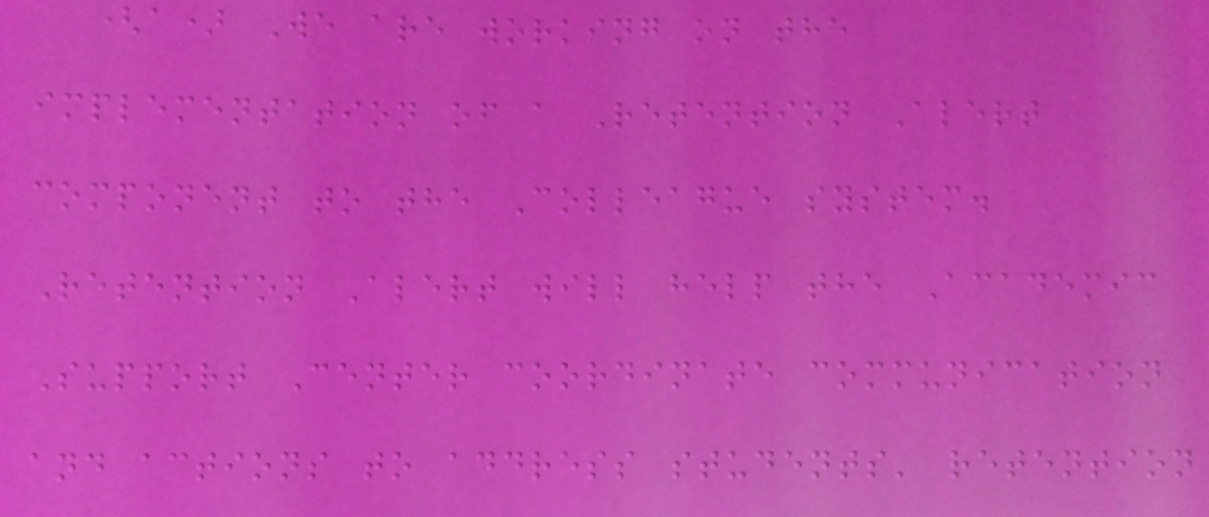(a) We are working on the
implementation of a Retention Alert
component to the Colleague system.
Retention Alert will help the Academic
Support Center coordinate communication
and actions to address students' retention
